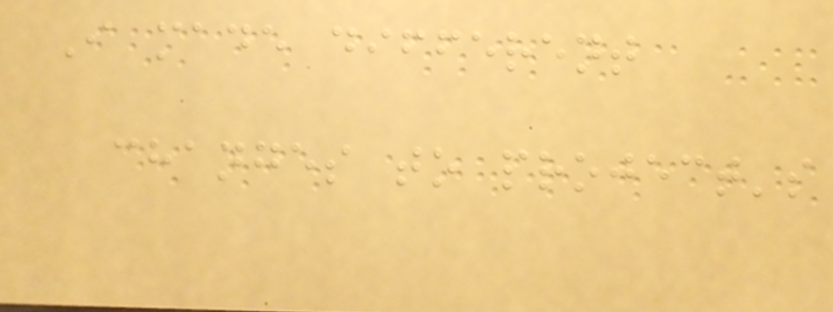I made different
changes to project's
